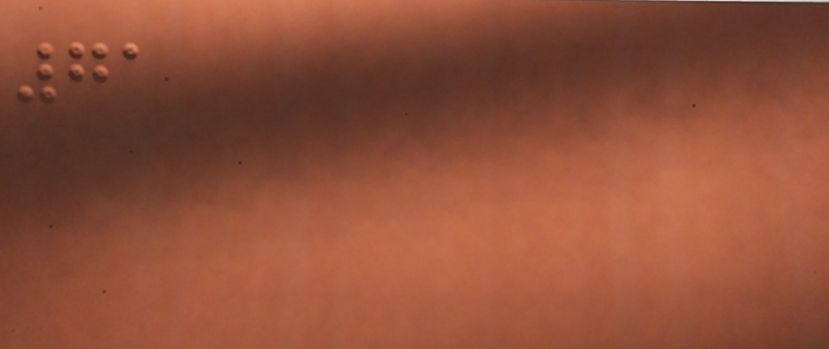71
